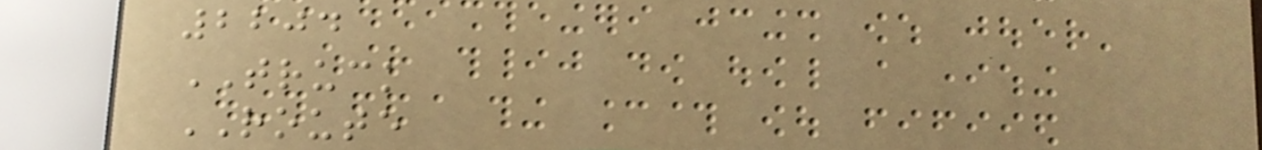2204
TRUCK
ROUTE
